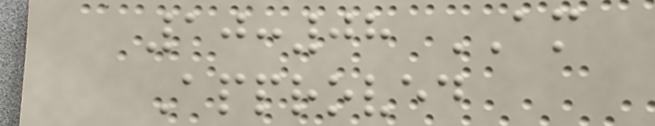10:08 AM
Approved
